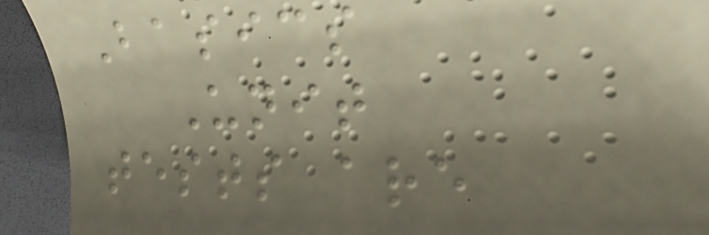Basics
Unit
tests are
